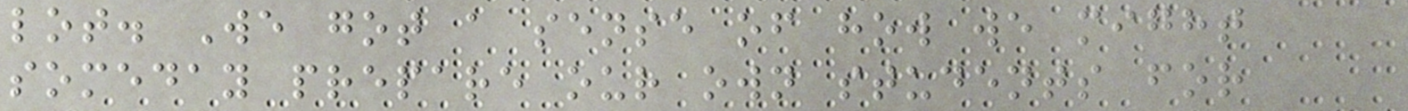lot. We got a sense of how we might
someday prepare our own students for
